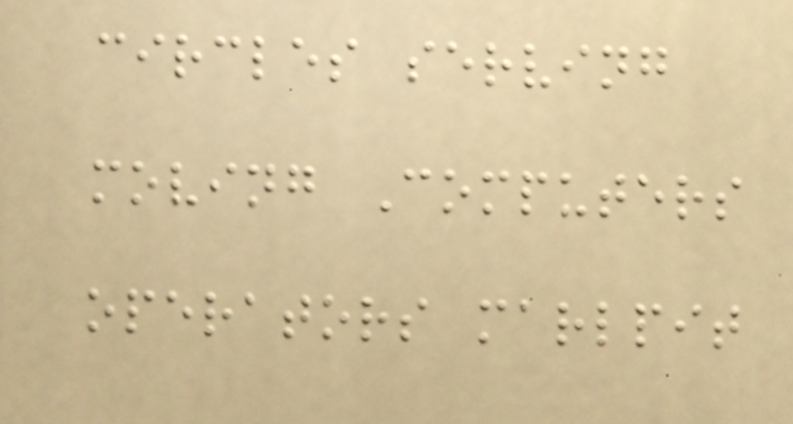circles serving
moving Computers
operators marlpit
